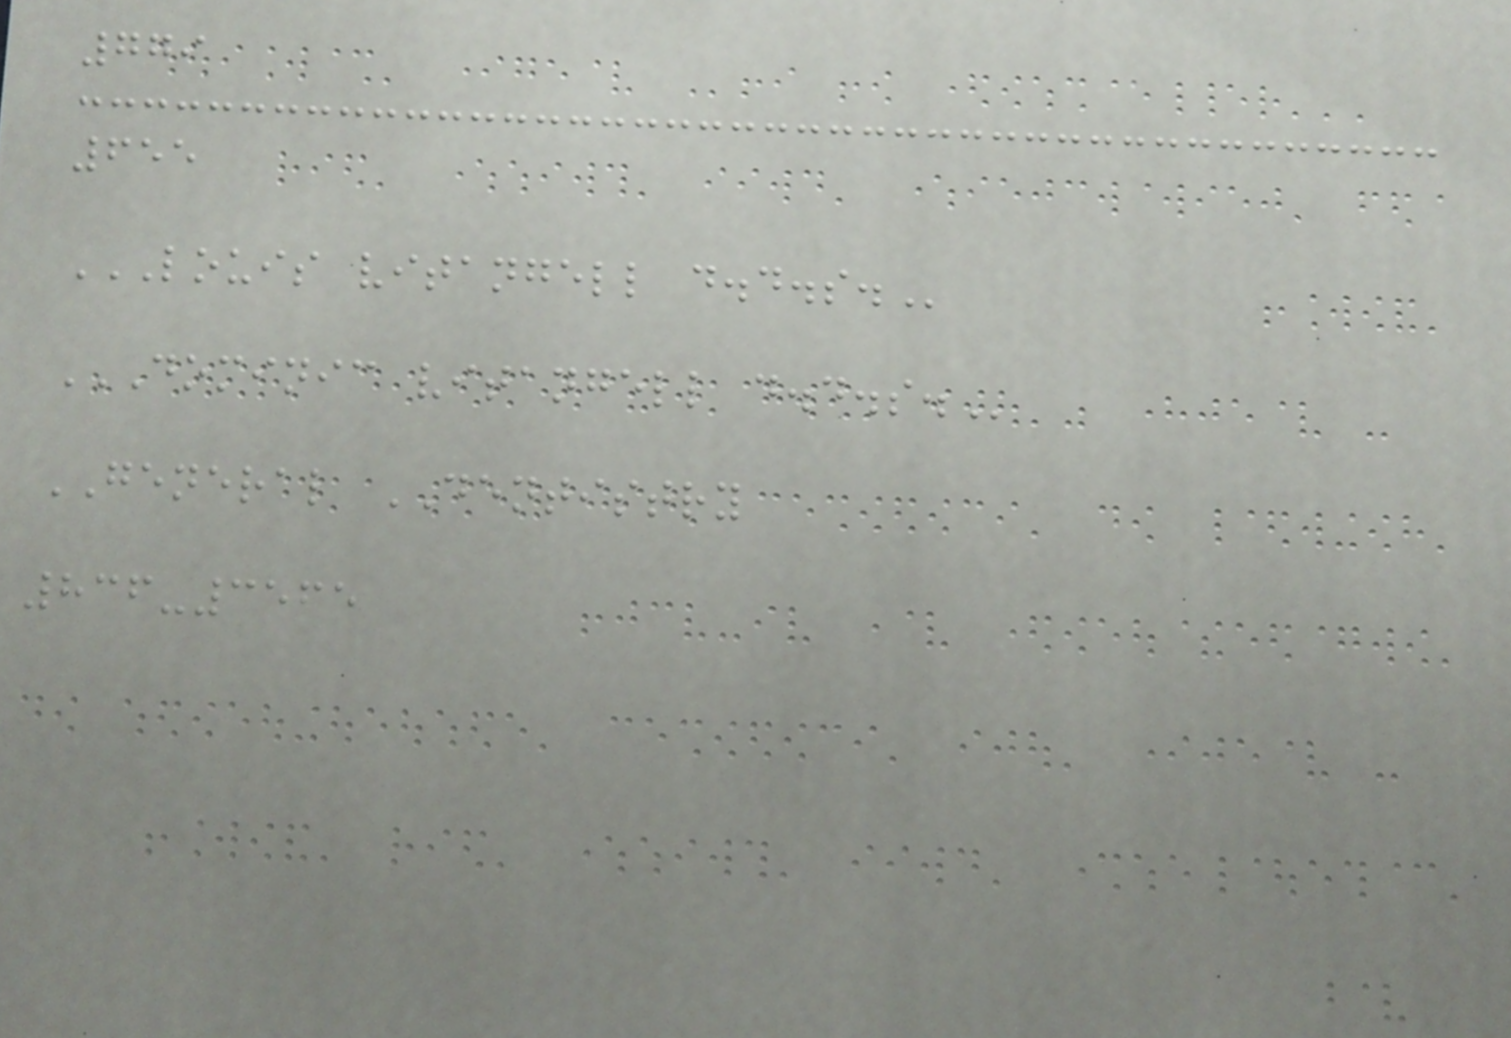779
655
LOUIS VITANGELL D.D.S.
DOMINIC VITANGELL D.D.S.
GENERAL DENTISTRY
836-3565
